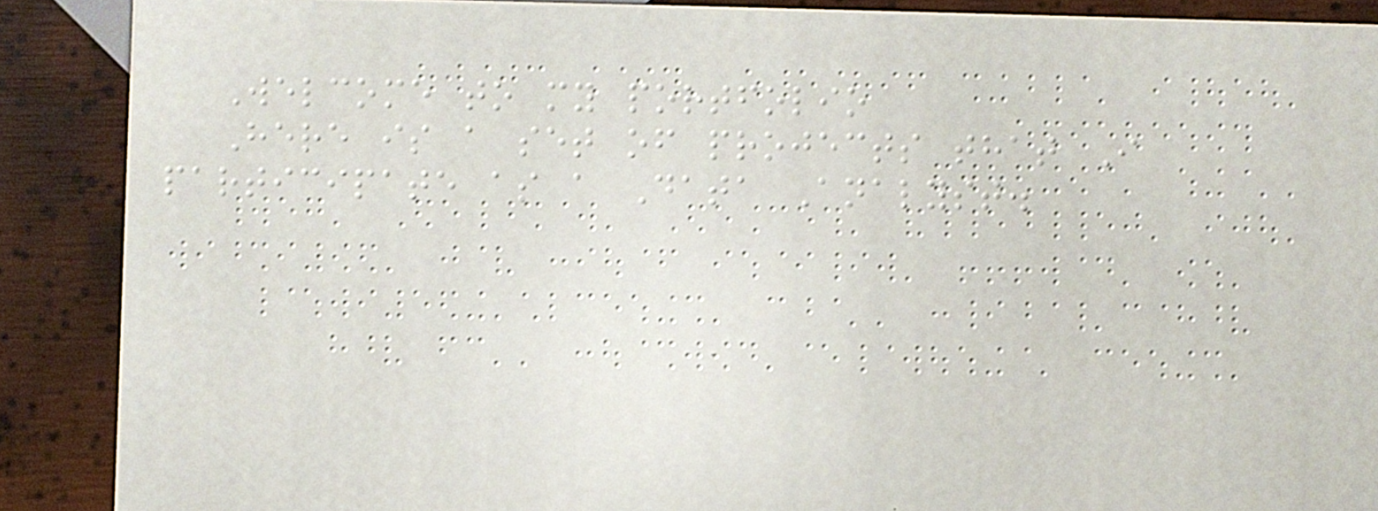Welcome to my portfolio
Here is a set of projects that I
participate as a Data Analyst.
